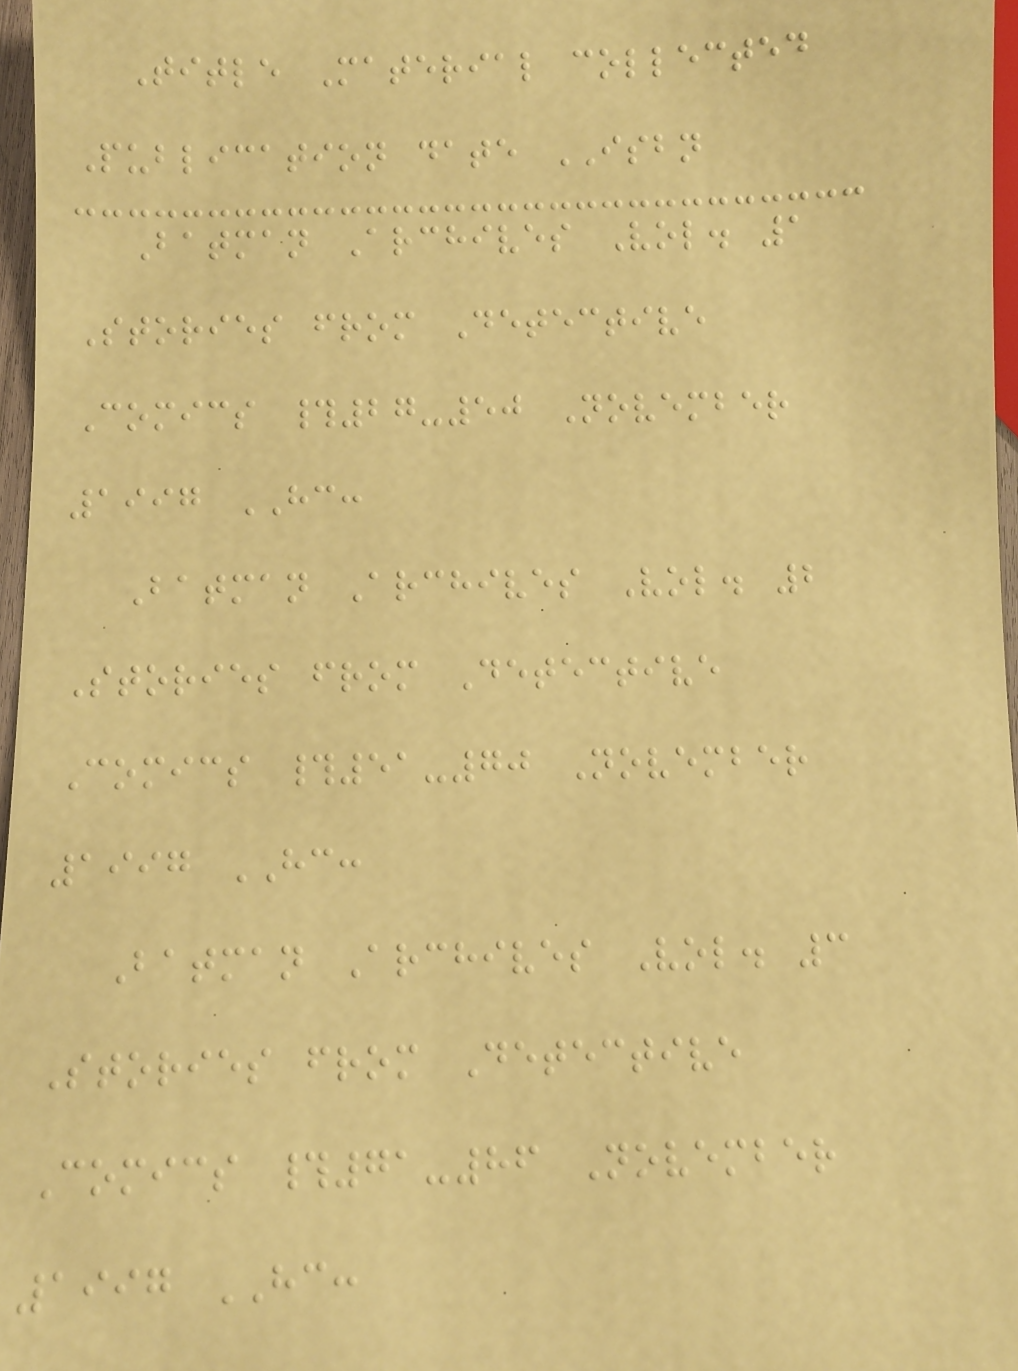Title Material collected
Publication date ISBN
Batman Archives Vol. 1
Stories from Detective
Comics #27-50 November
1997 HC:
Batman Archives Vol. 2
Stories from Detective
Comics #51-70 November
1997 HC:
Batman Archives Vol. 3
Stories from Detective
Comics #71-86 November
1997 HC:
